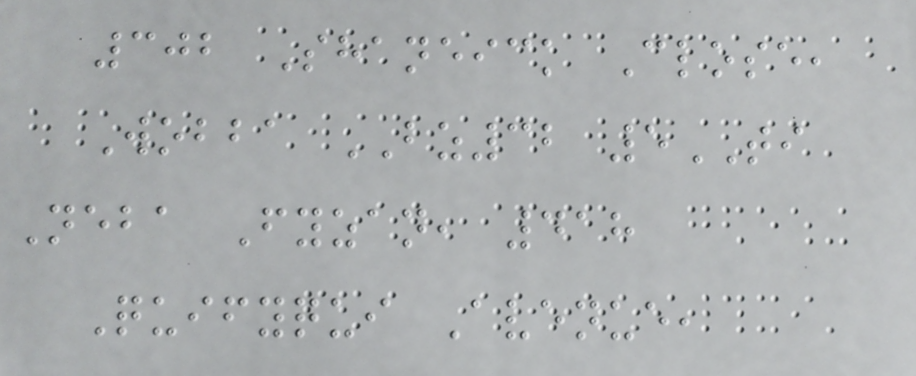302 Shaneick Close,
Wobba BZ32 5TI
Neba Fyzan, 418
Quifyqui Avenue,
